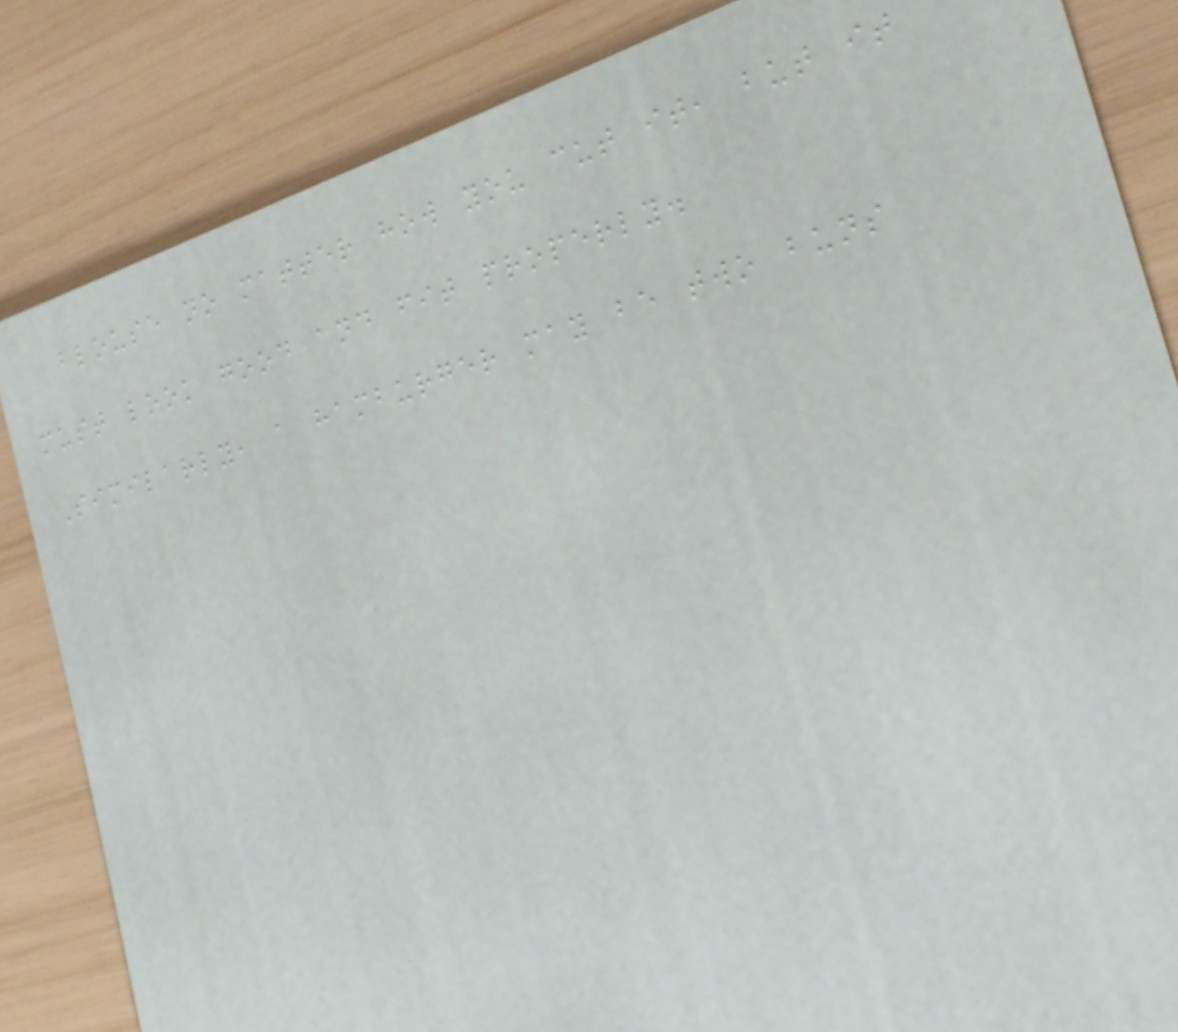blouse no matter how you cut it, but it
must look good and fit properly.
Similarly, a hamburger may be two buns
